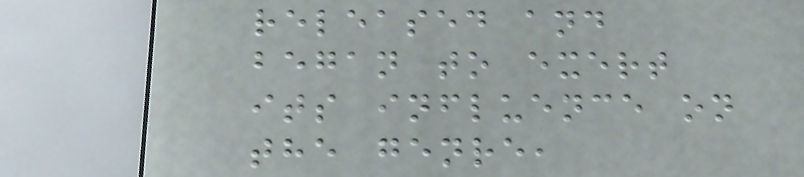released and
began to exert
its influence on
the genre,
